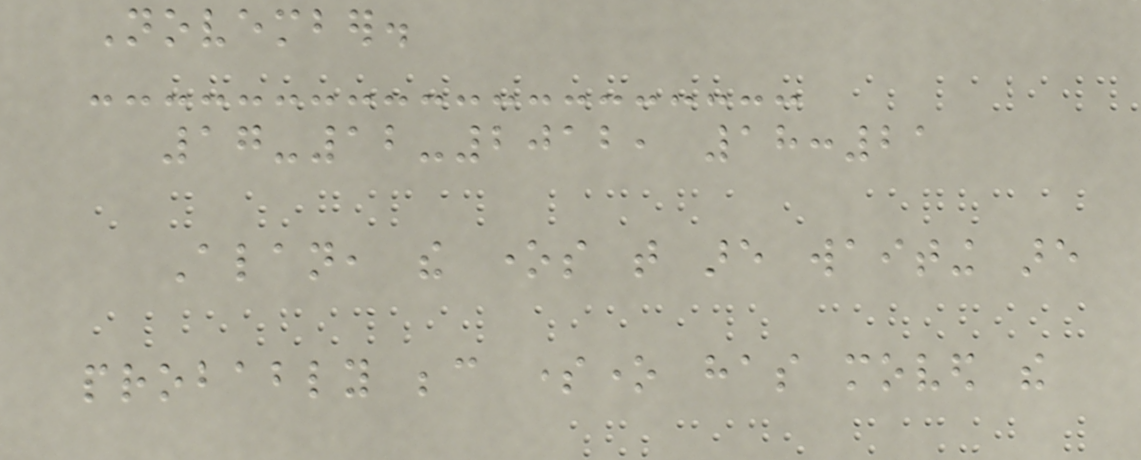November.
17-12-2012, 18:21
Alan, the ones that are waiting are
probably because someone has moved the
